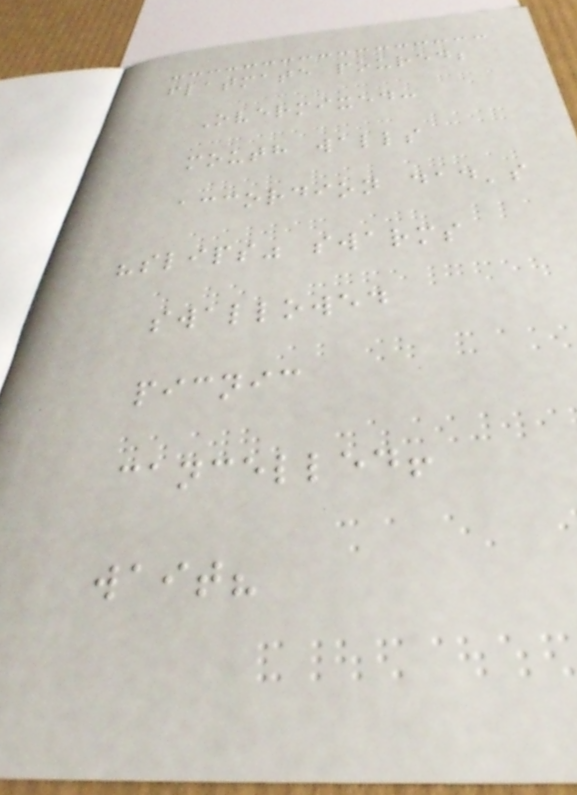flatmate poured;
Overmixed:
mouth walls
accordion dad's
"slips" swarms
swallowed
picnic
cancelled!
wait?
